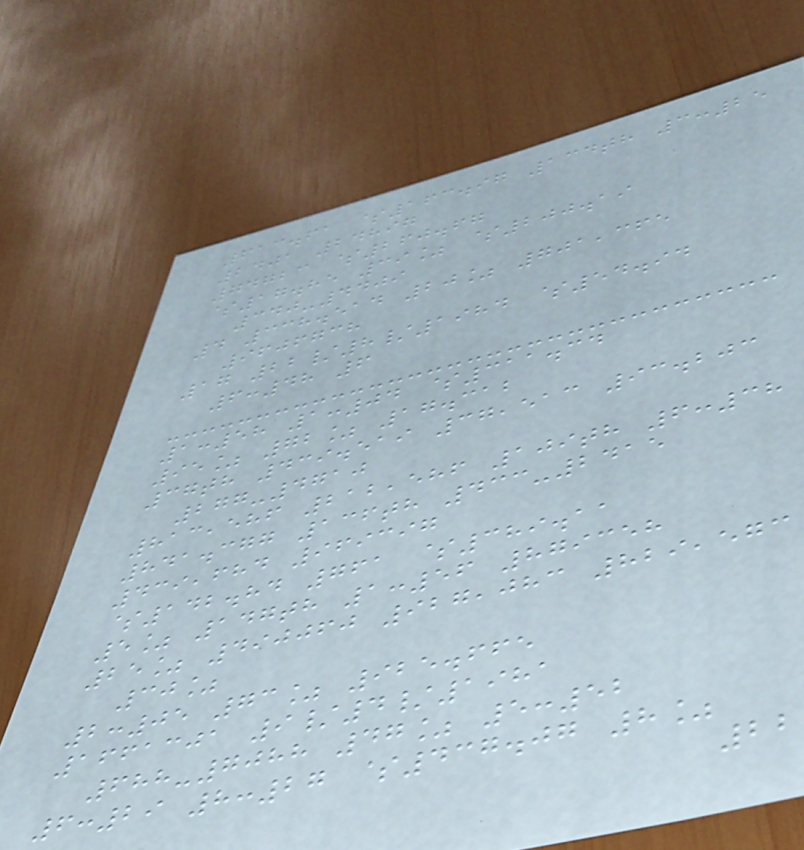613.61 $163.97 134th 3:25
2401 24897
74723 $260.67
$17.85 39% $200.19
340-4409
4 338.514 20% 701,365
9606738
17 22/8/1984 $54.94
6:48 6
1:58 1:04 $311.34
95% 72% 17.312
37th 439.519 37,513 93.203
277-4710
813,586 212,586 109th 6:38
841.377 136th 433-2415
439,684 969397
$142.84 761 $389.11
5% 147th 1:56 879358
25% 490060 927,083 829,573
30%
2:05 73% 925.665
1661301 9/4/1981
688-7088 47% 5:52
6:29 8:27 $437.07 8%
22
